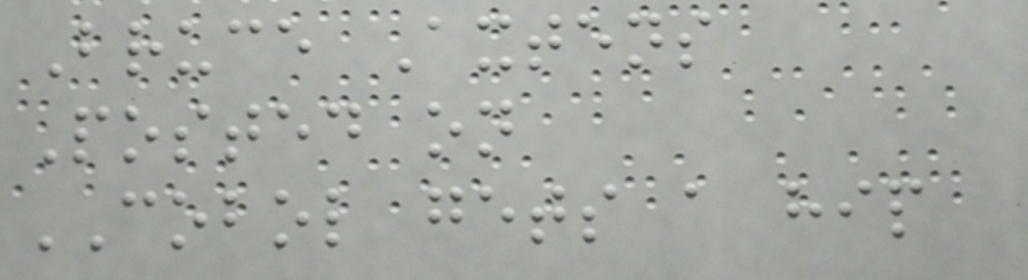Bruce Axtens
Posted on
COBOL gets a hip
